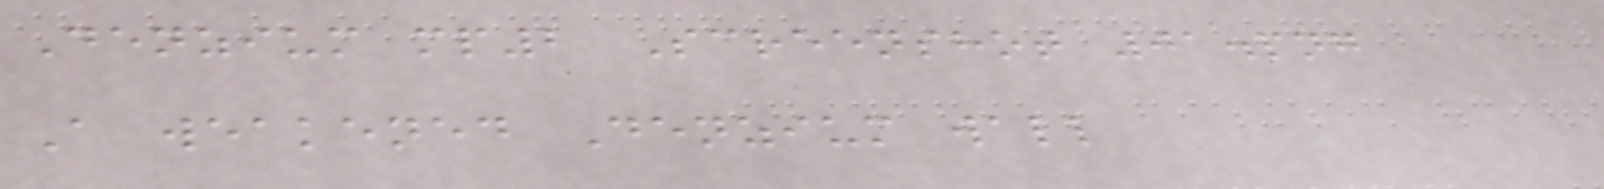Denzium mp2 Screenshot 01.png
A weakened Denzium wall
